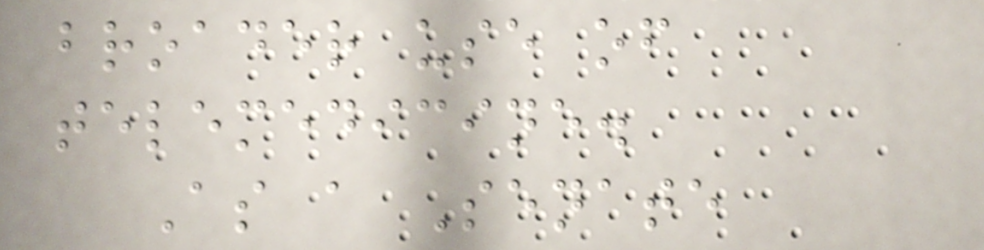broader use of
telemedicine.
As a Senate
